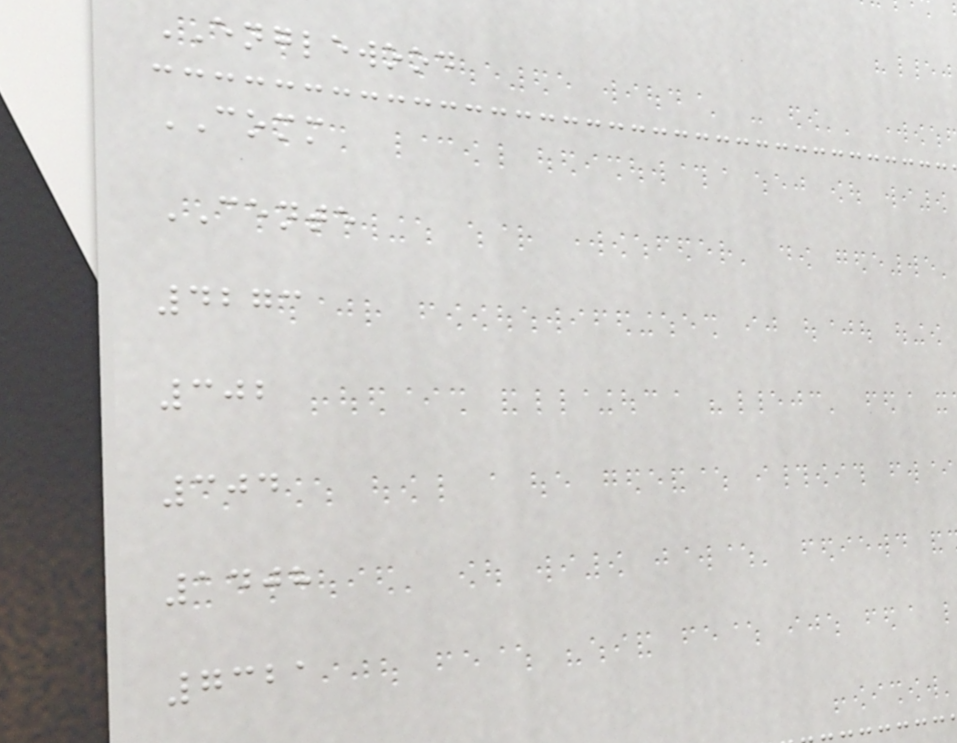ENGLEWOOD
COMM
CENTE
4273
302
304
1408
7321
